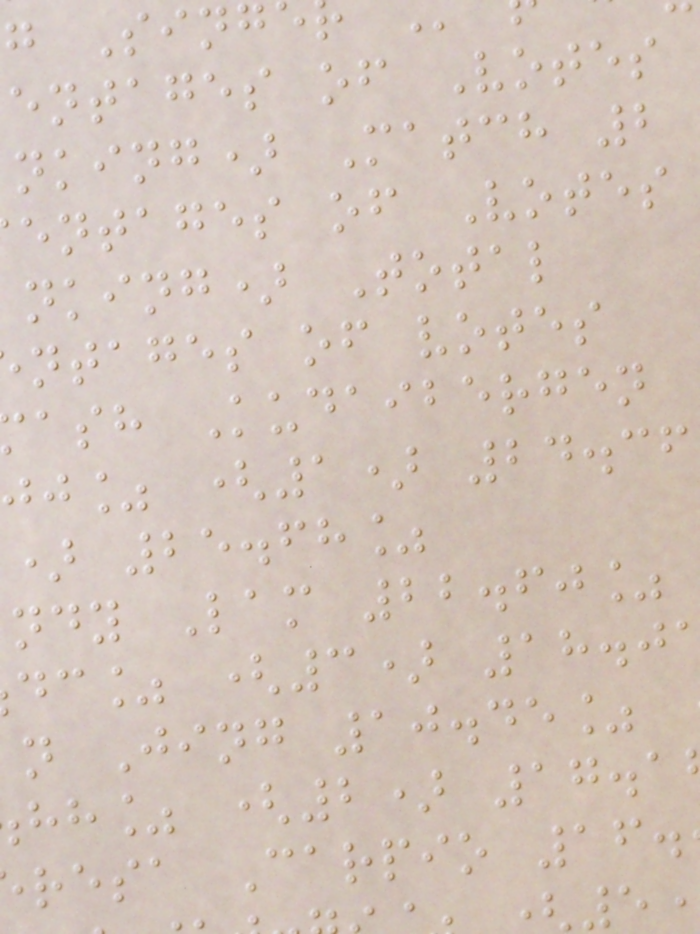g Sing
entages of Votes
nking) Match 2
entages of Votes
nking) Total
ntages of votes
ash Kudaibergen
jj% (1) 24.36
) 25.68%
ndy Lam 22.60%
dc% (3) 18.0
n Jing 10.45%
hh% (2) 17.1
resa Carpio 16.
